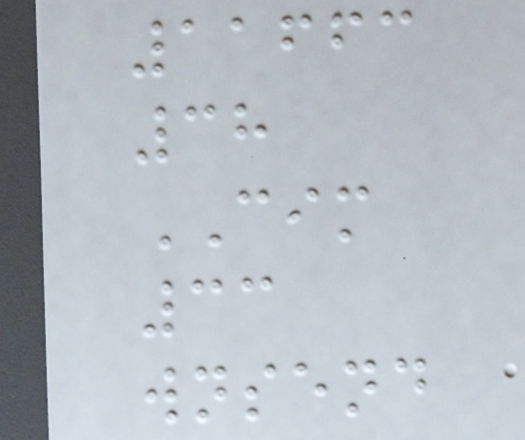11663
38
CIM
33
wnsend
